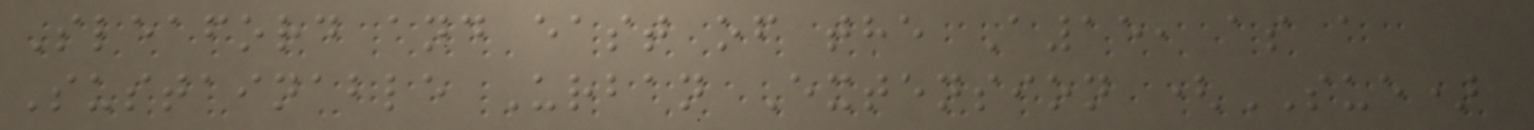Sleaford and east of the A15, as a
Sustainable Urban Extension (SUE)
